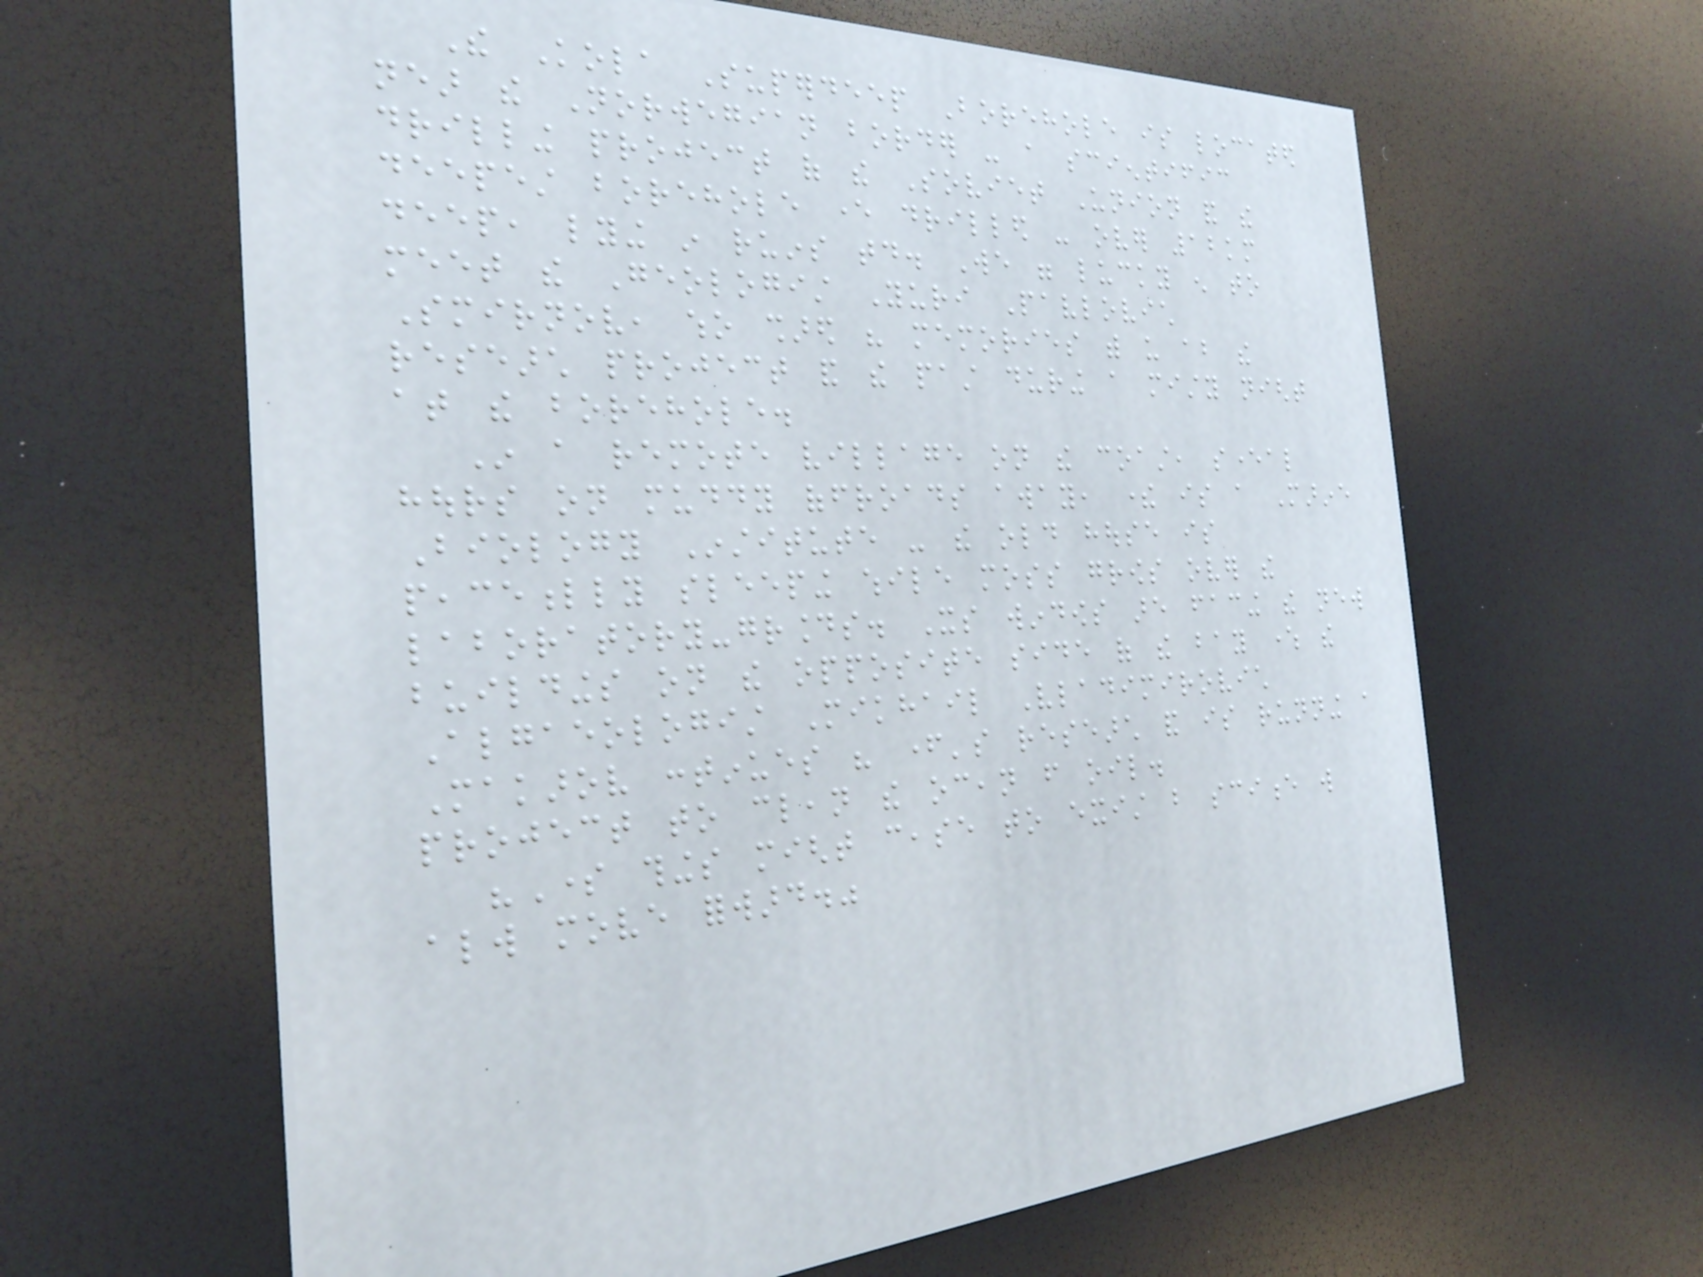The Kola Superdeep Borehole is located
near the Norwegian border - a scientific
drilling project of the Soviet Union and the
deepest borehole ever drilled - over 12km
deep, lying in ruins today. We were lucky enough to
meet the Geologist Yuri Pavlovich
Smirnov, who shared his memories with us about the
research project and the past during a misty night
at the borehole.
In a remote village on the coast, several
hours on muddy offroads away, there is a Marine
Biology Institute - the old house is
peacefully sleeping while moss grows over the
laboratory-grounds. Its windows are facing the new
buildings on the opposite side of the bay where the
Algaeologist Mikhail Vladimirovich
Makarov continues his father's research and is running a
project to clean the ocean from oil.
"Some things might cease to exist but science will
always move forward."
